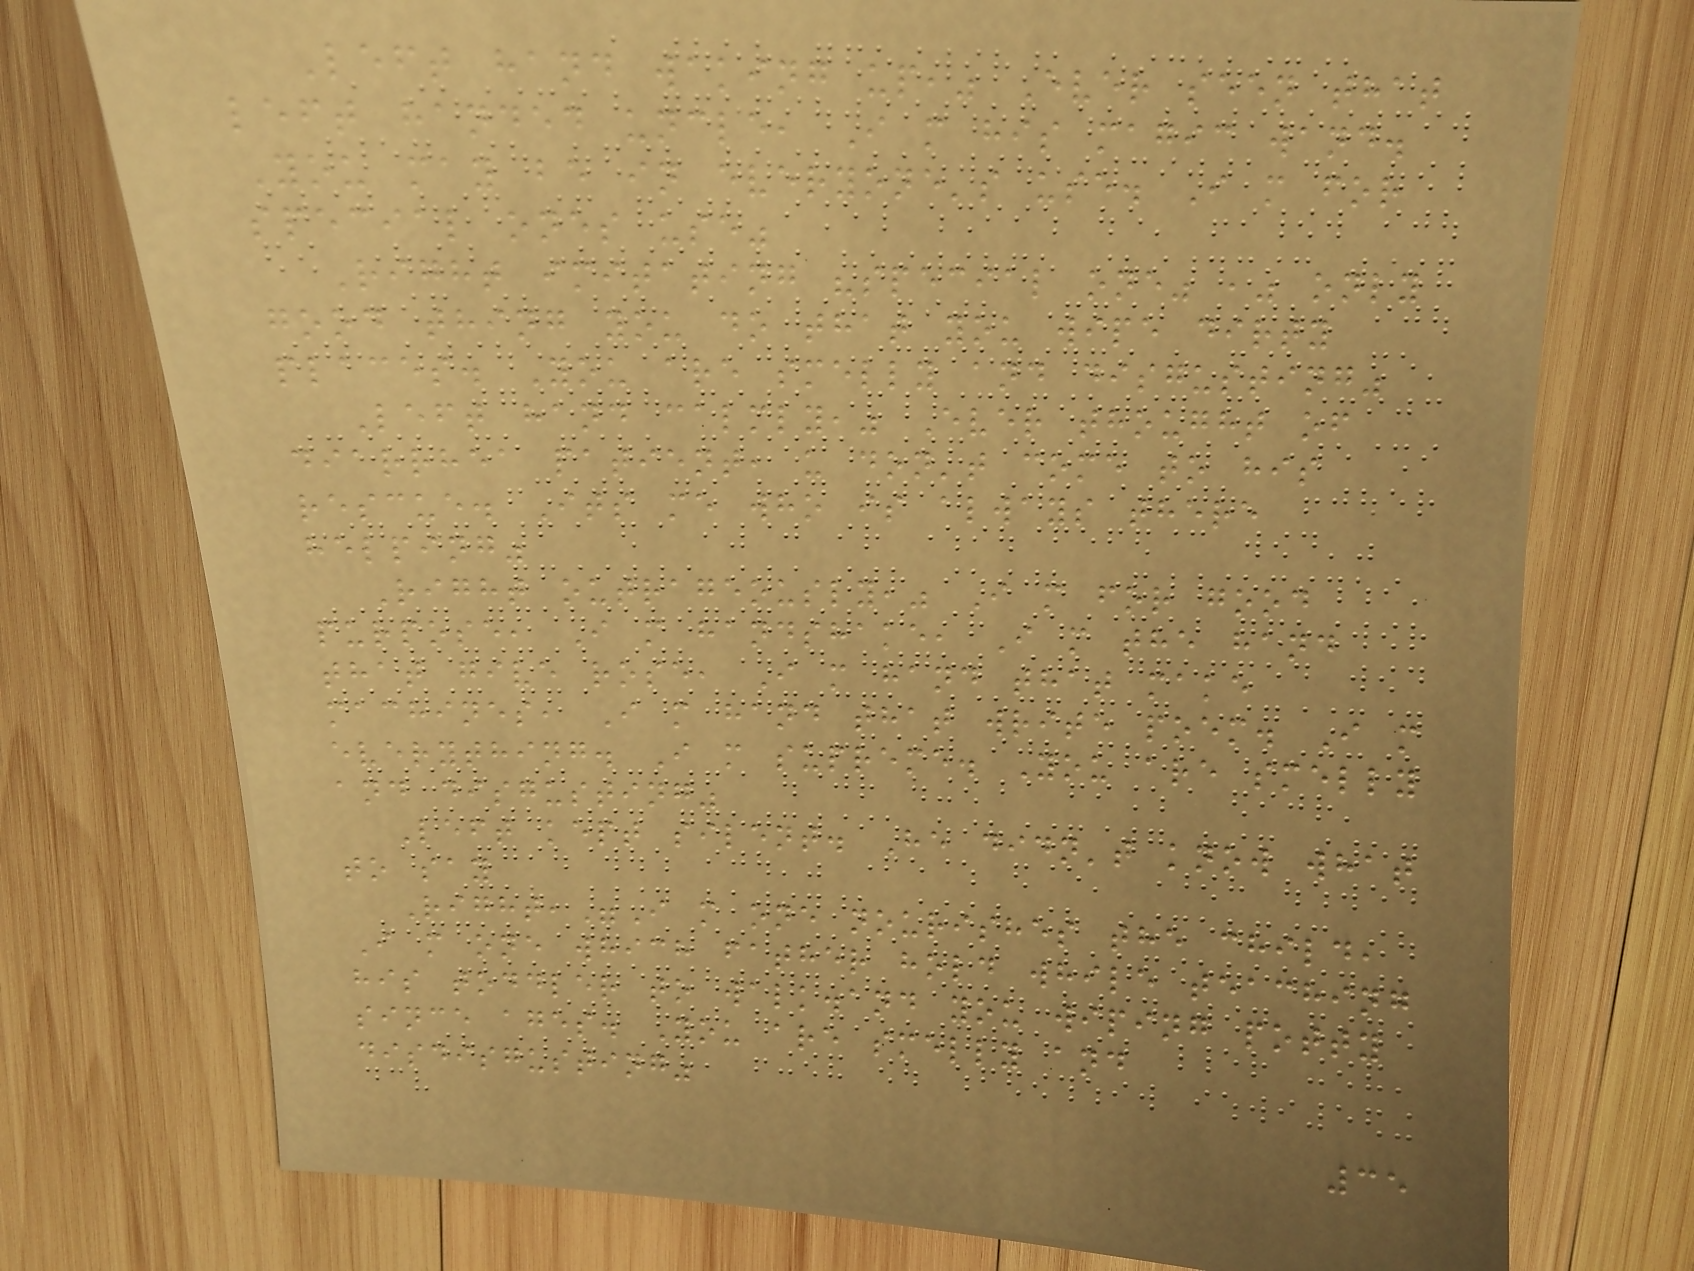Left hand waking up," Ever seen that
left handed uncle, I m his magic wand.
You may be in everyone's use. I m for
special ones use"
Right imitating "special one" ," only
good thing you do that you wipe dirty
places. You are smelly and disgusting"
Left hand calmly," Ever thought of
diarrhea patient, u don't come to his
rescue. Its me who is always there
helping"
Right outrageously," I m for good
purpose, I m handshake, I m the hand
that give rose, I m hand that make
machines, I m hand that write poem. I m
everything. I m supreme. You are smelly
and disgusting"
Left kept silent. He didn't know what
to say
Right,"I m one nourishes the child,
I m one which father hold while teaching
his toddler to walk.and you wiping potty
since ages. You are smelly and
disdisgusting"
35
